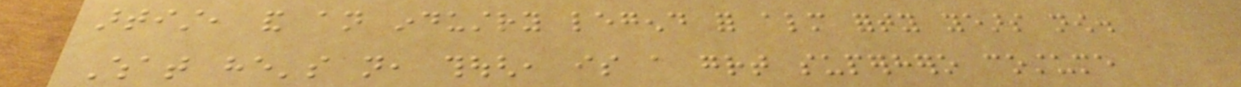artist, and an industry legend for almost forty years now.
What he's not, though, is a great superhero costume
